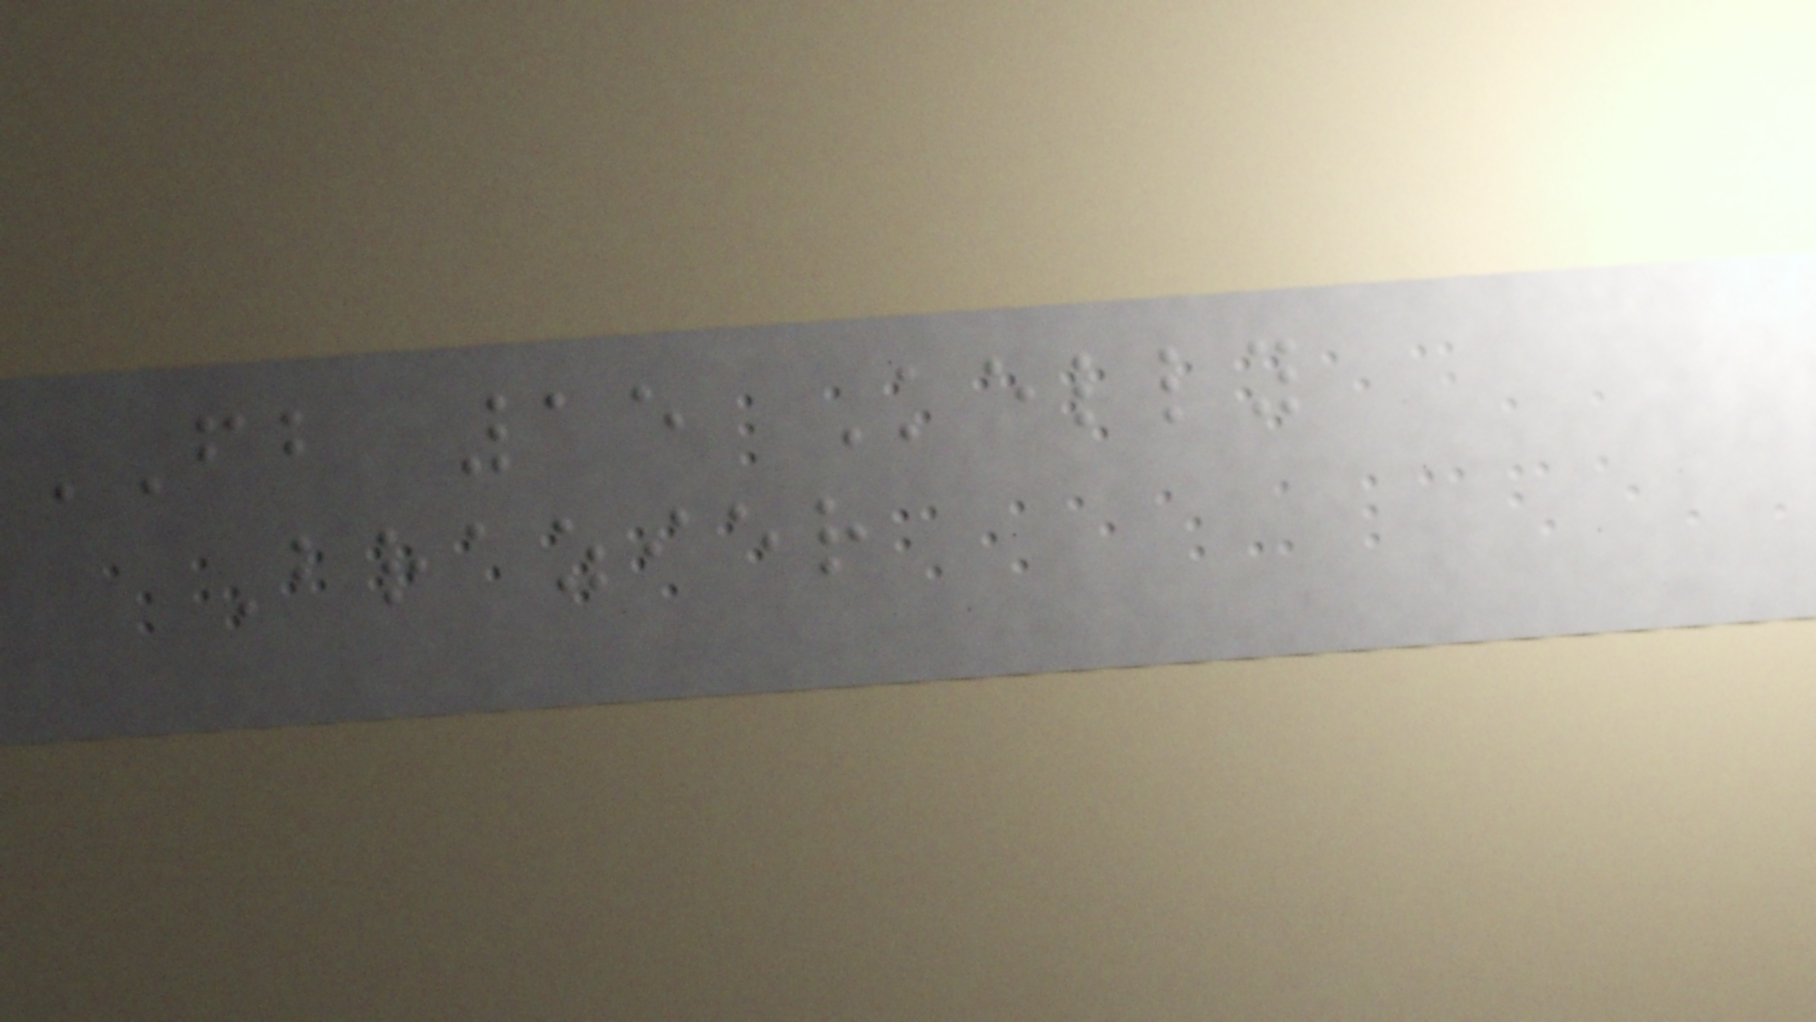FB 15 Kelly
Brazier
